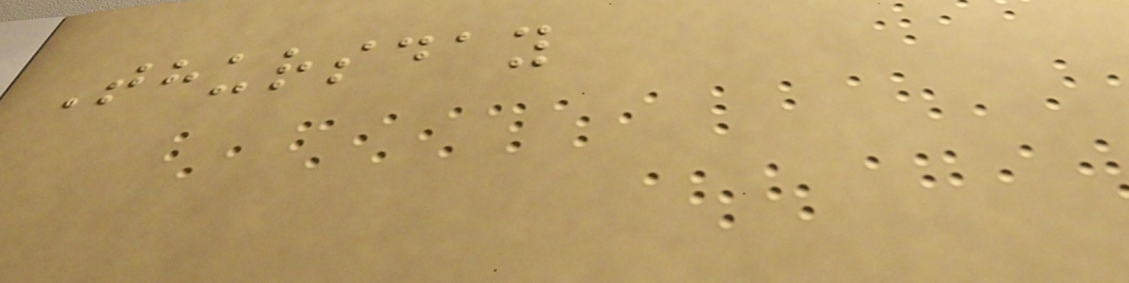Thursday
